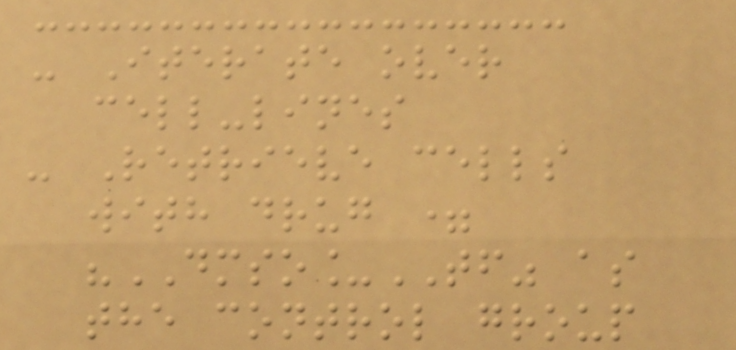- Iterate over
cell-lines
- Retrieve cells
with drug =
"DMSO_TF" as
the control group
